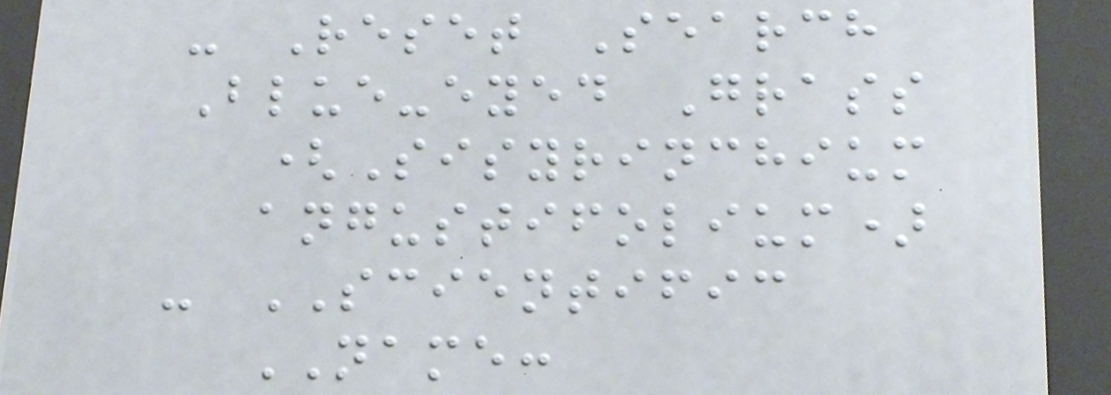- Reset Search
Blue-eyed Grass
(Sisyrinchium
angustifolium)
- SCIENTIFIC
NAME:
